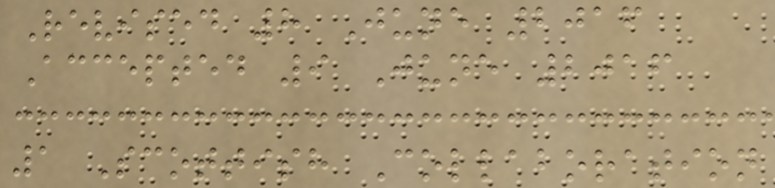Revised 8 June 2016
Accepted 9 June 2016
1 Scottish Collaboration
